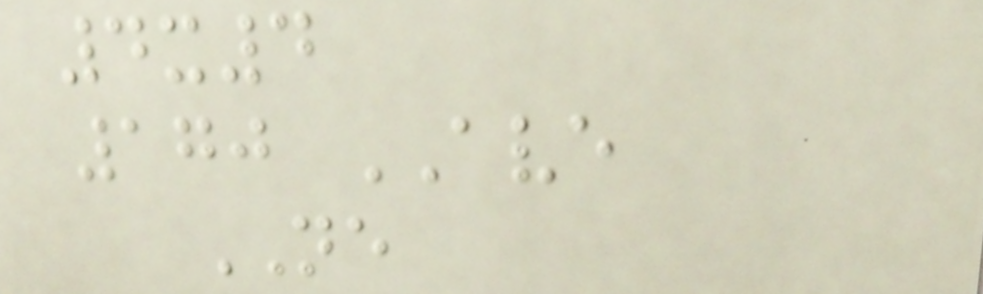4x4
170 AVE
NE
